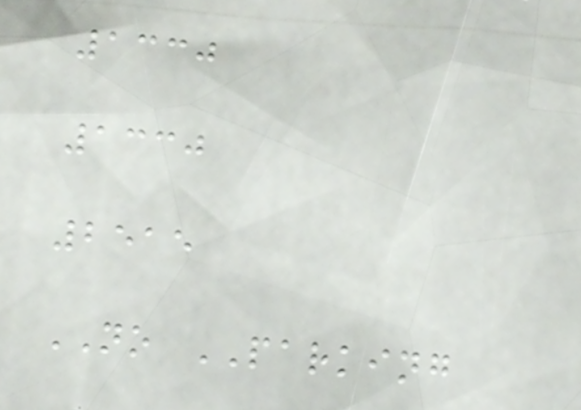1330
1330
2515
NO PARKING
